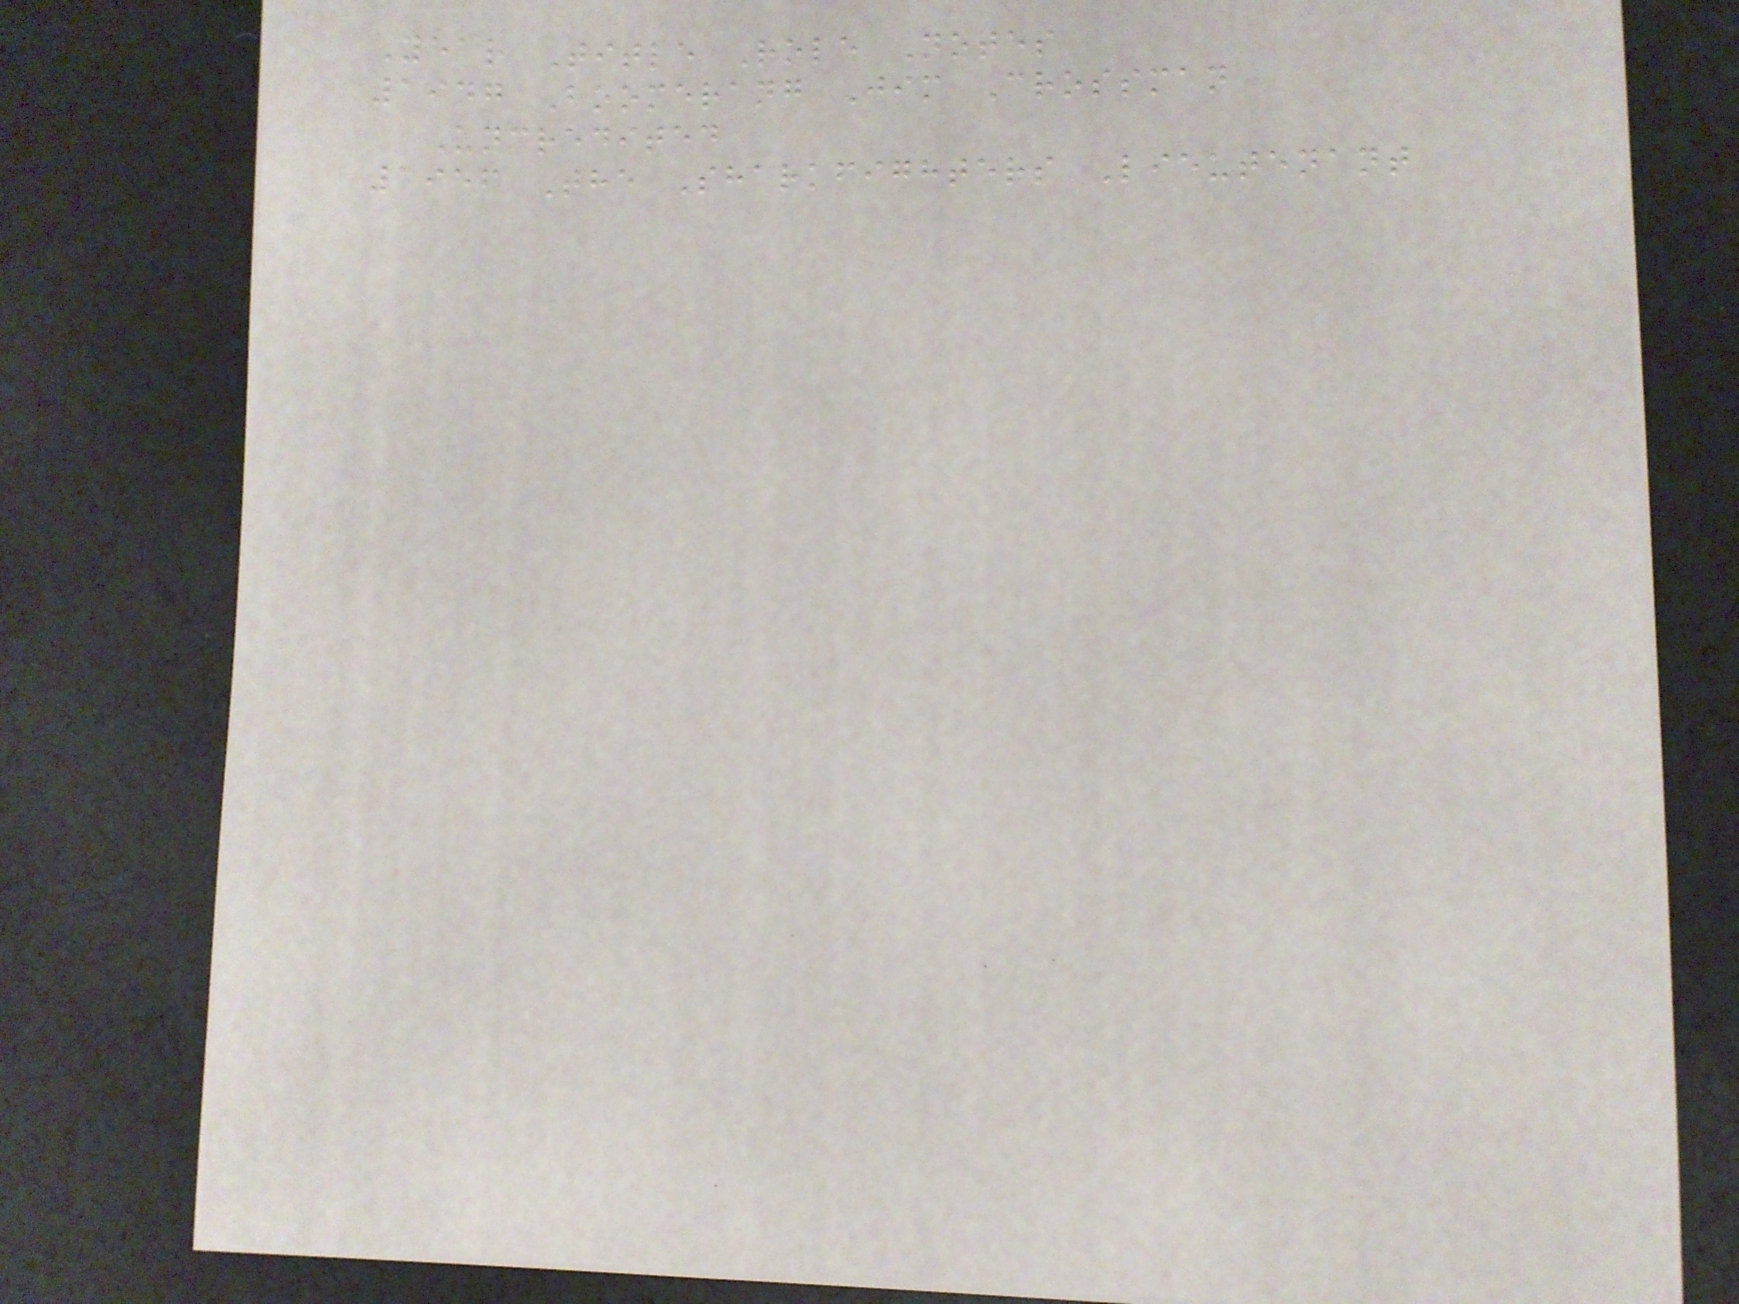Year Title Role Notes
1947 Boomerang Jim Crossman
Uncredited
1956 The Sharkfighters Lieutenant
